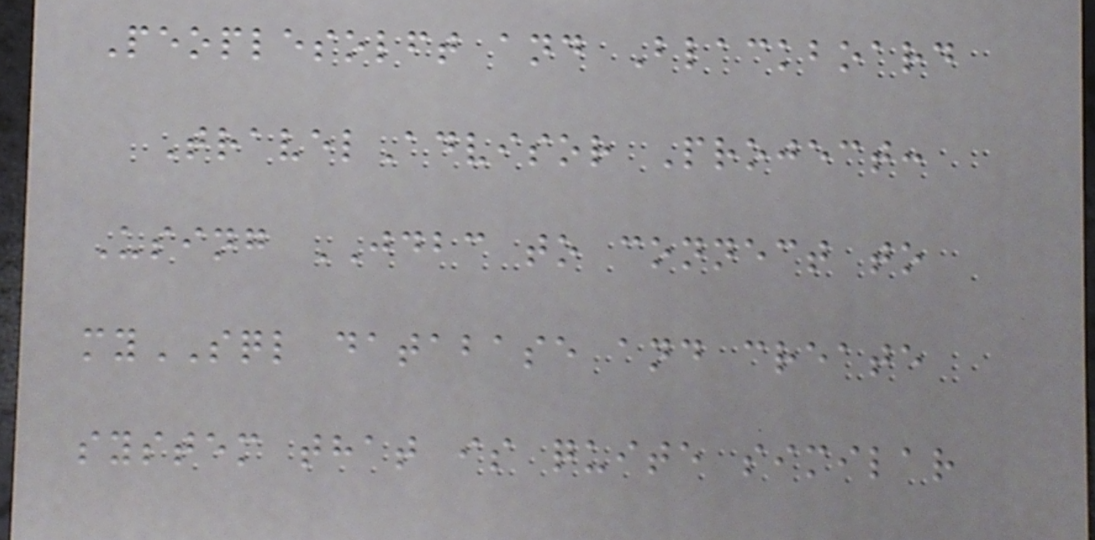Peoplesolft and Blackboard
TravelAdvisor Project:
Using JDBC to connect to
mySQL database and create
system that is quite similar
